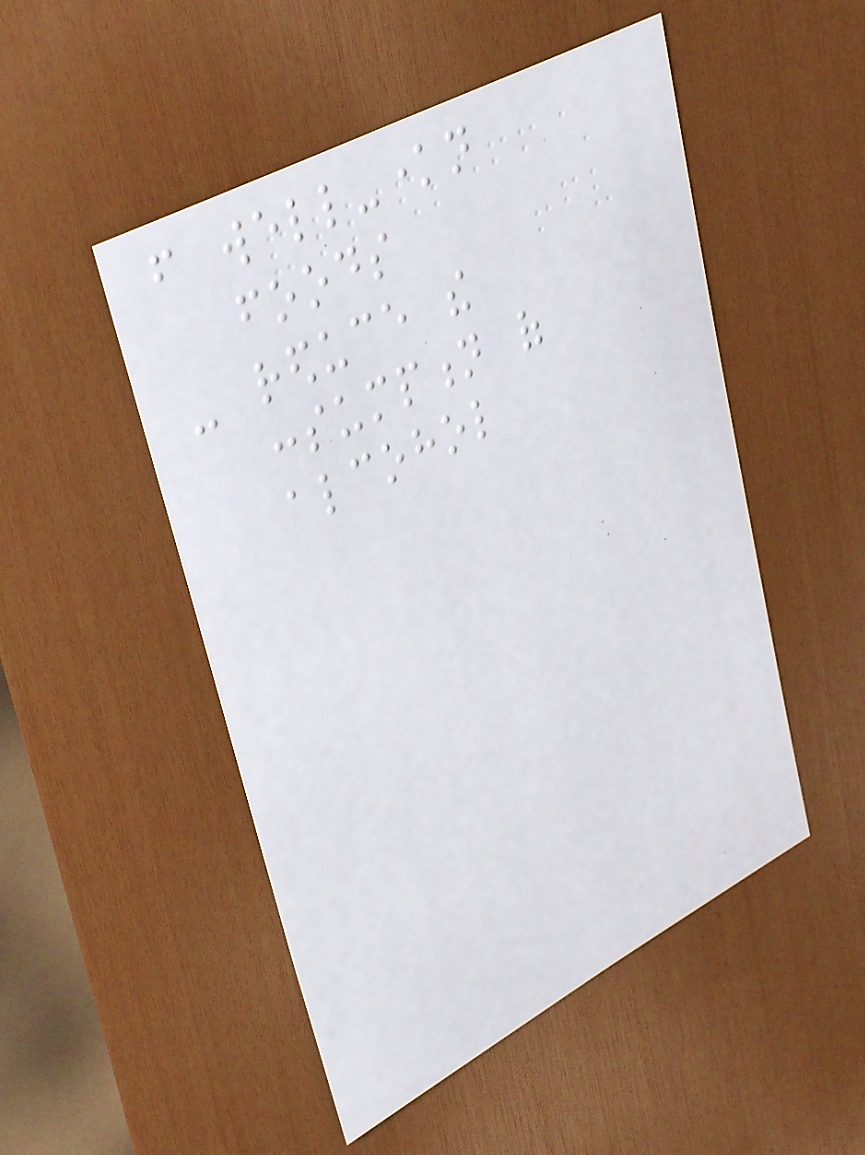from well-known
foods
- reduce the
consumption of
alcohol
